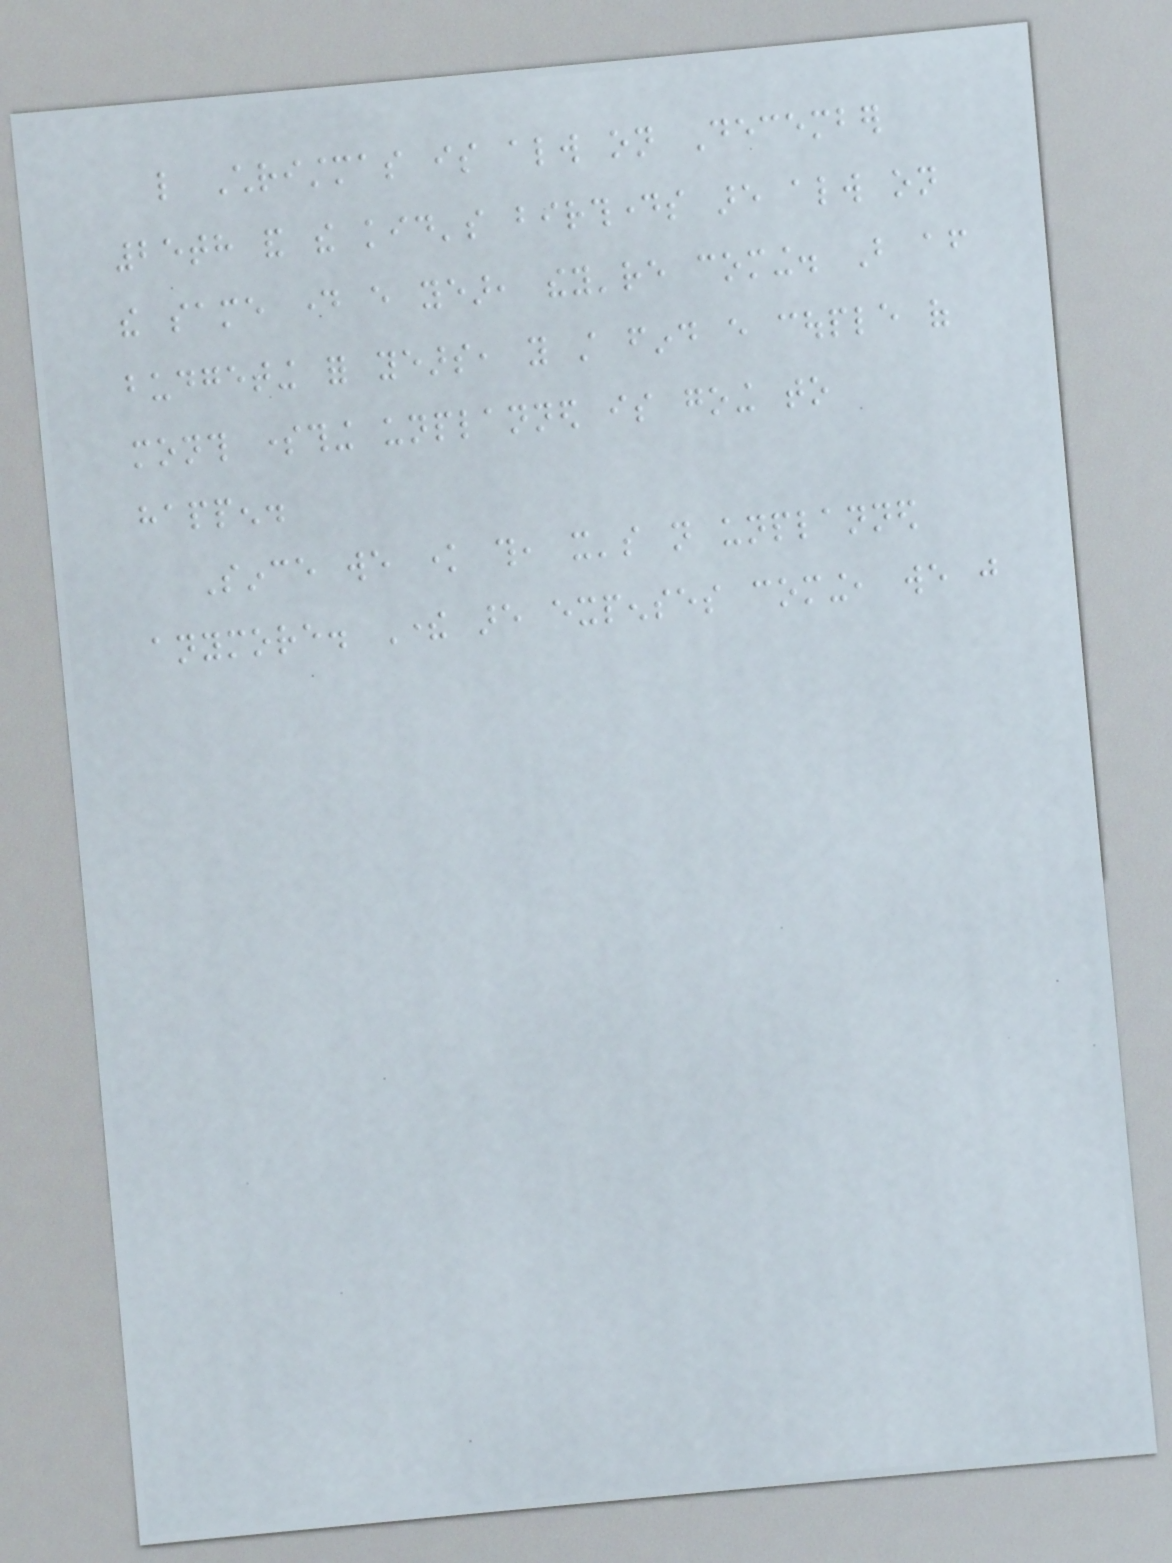like Christmas is always on December
25th and the kid's birthdays are always on
the same day every year, they're coming. But after
budgeting for years, you still find every couple of
month something unplanned is going to
happen.
Since we know this, it's not unplanned
anymore. There are expenses coming, we just
